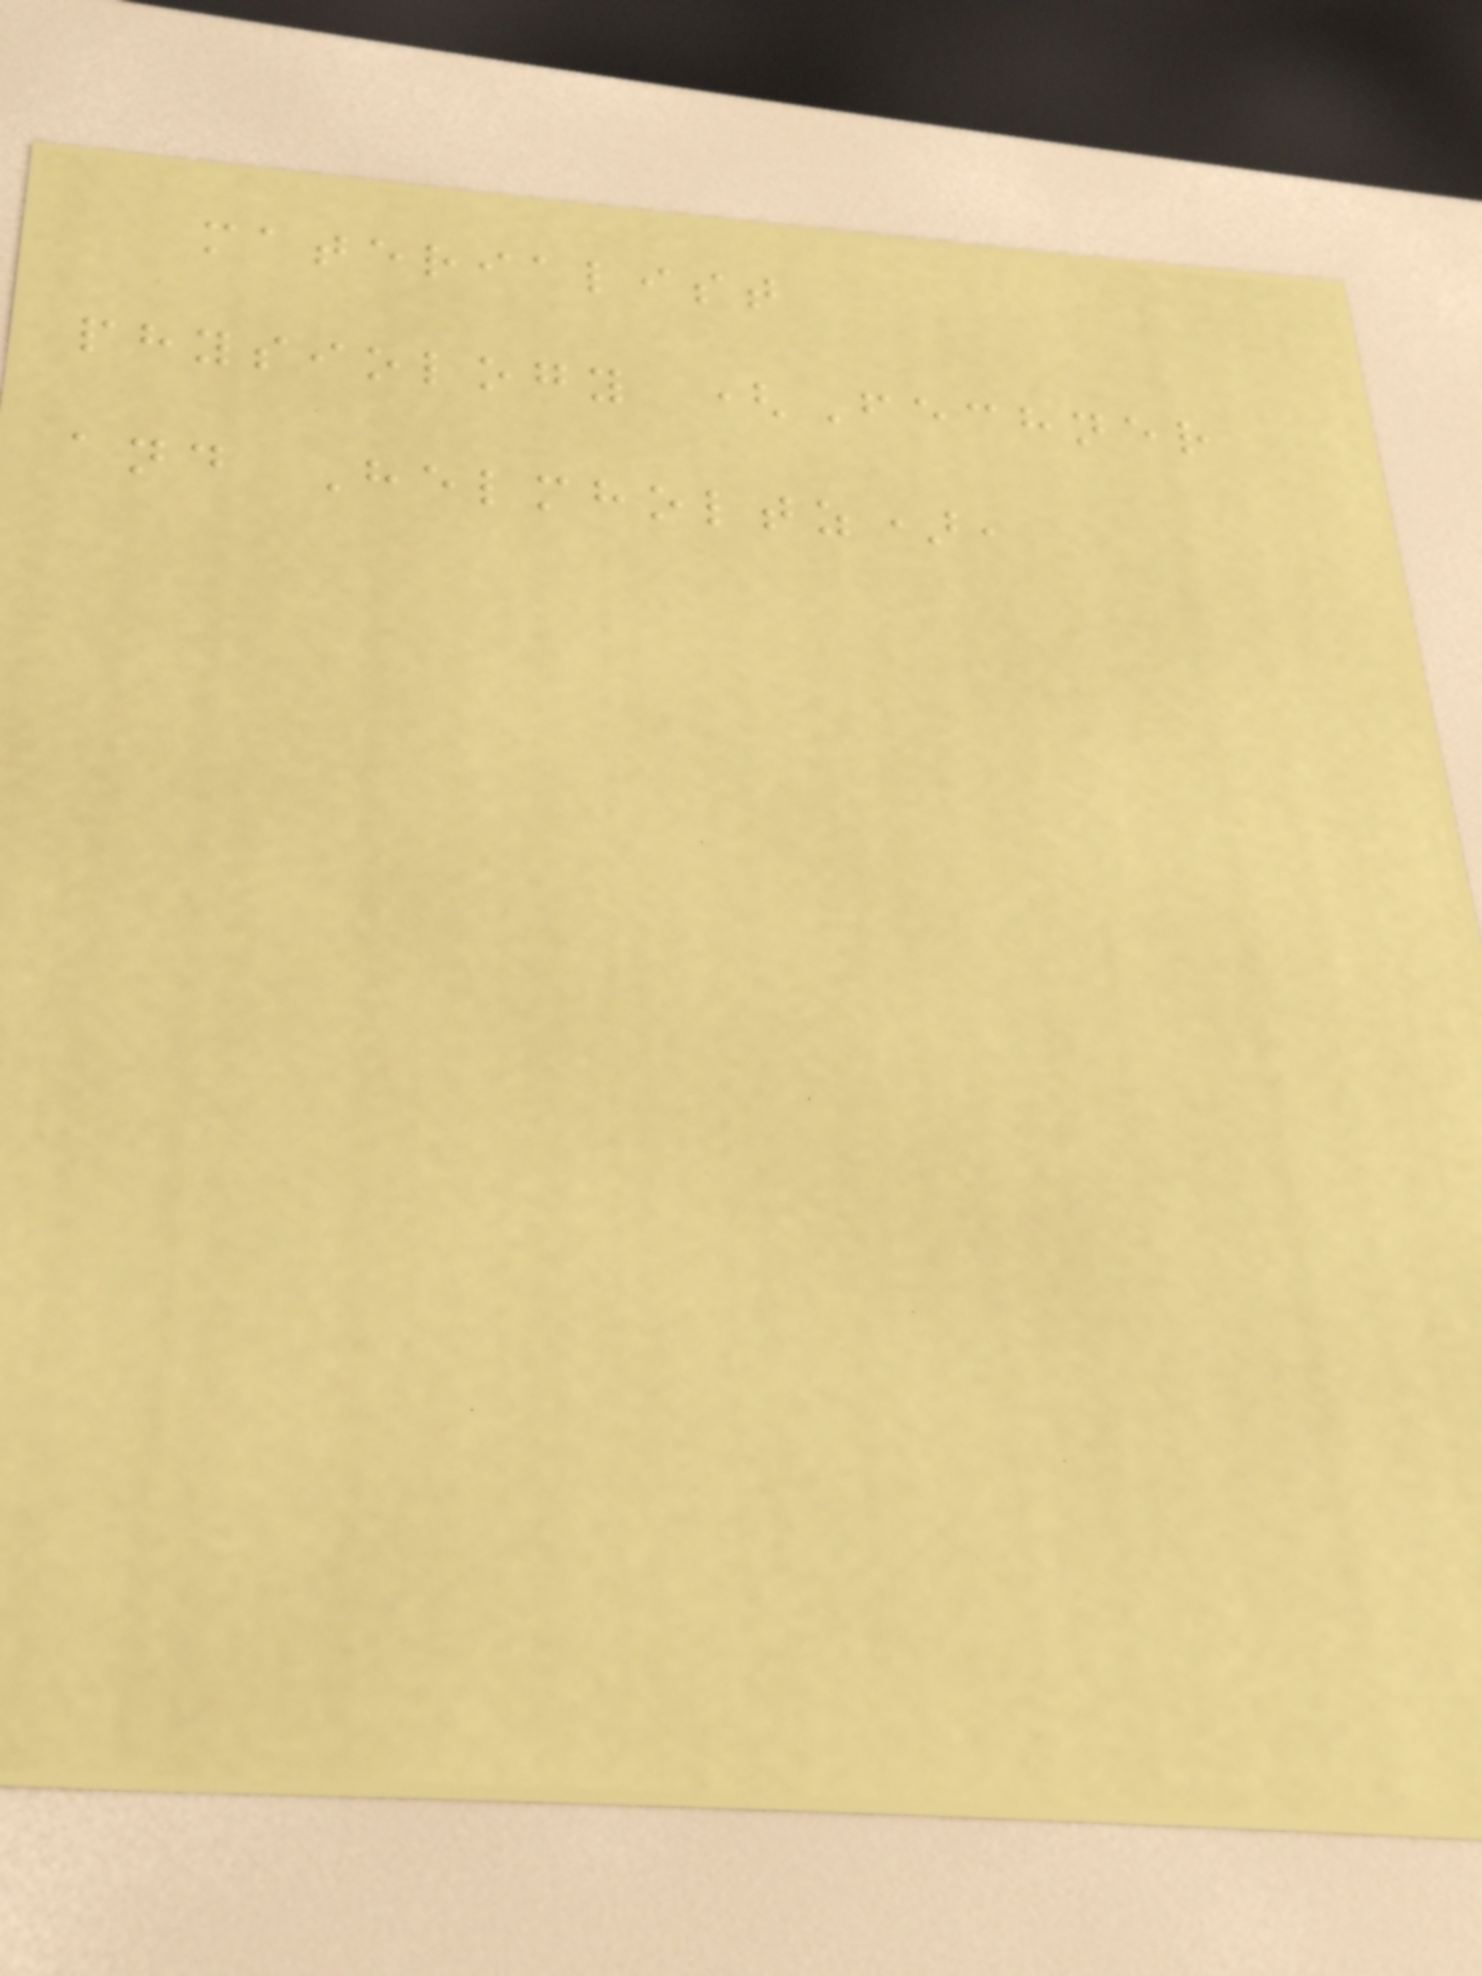materialist
physiology (Fechner
and Helmholtz),
